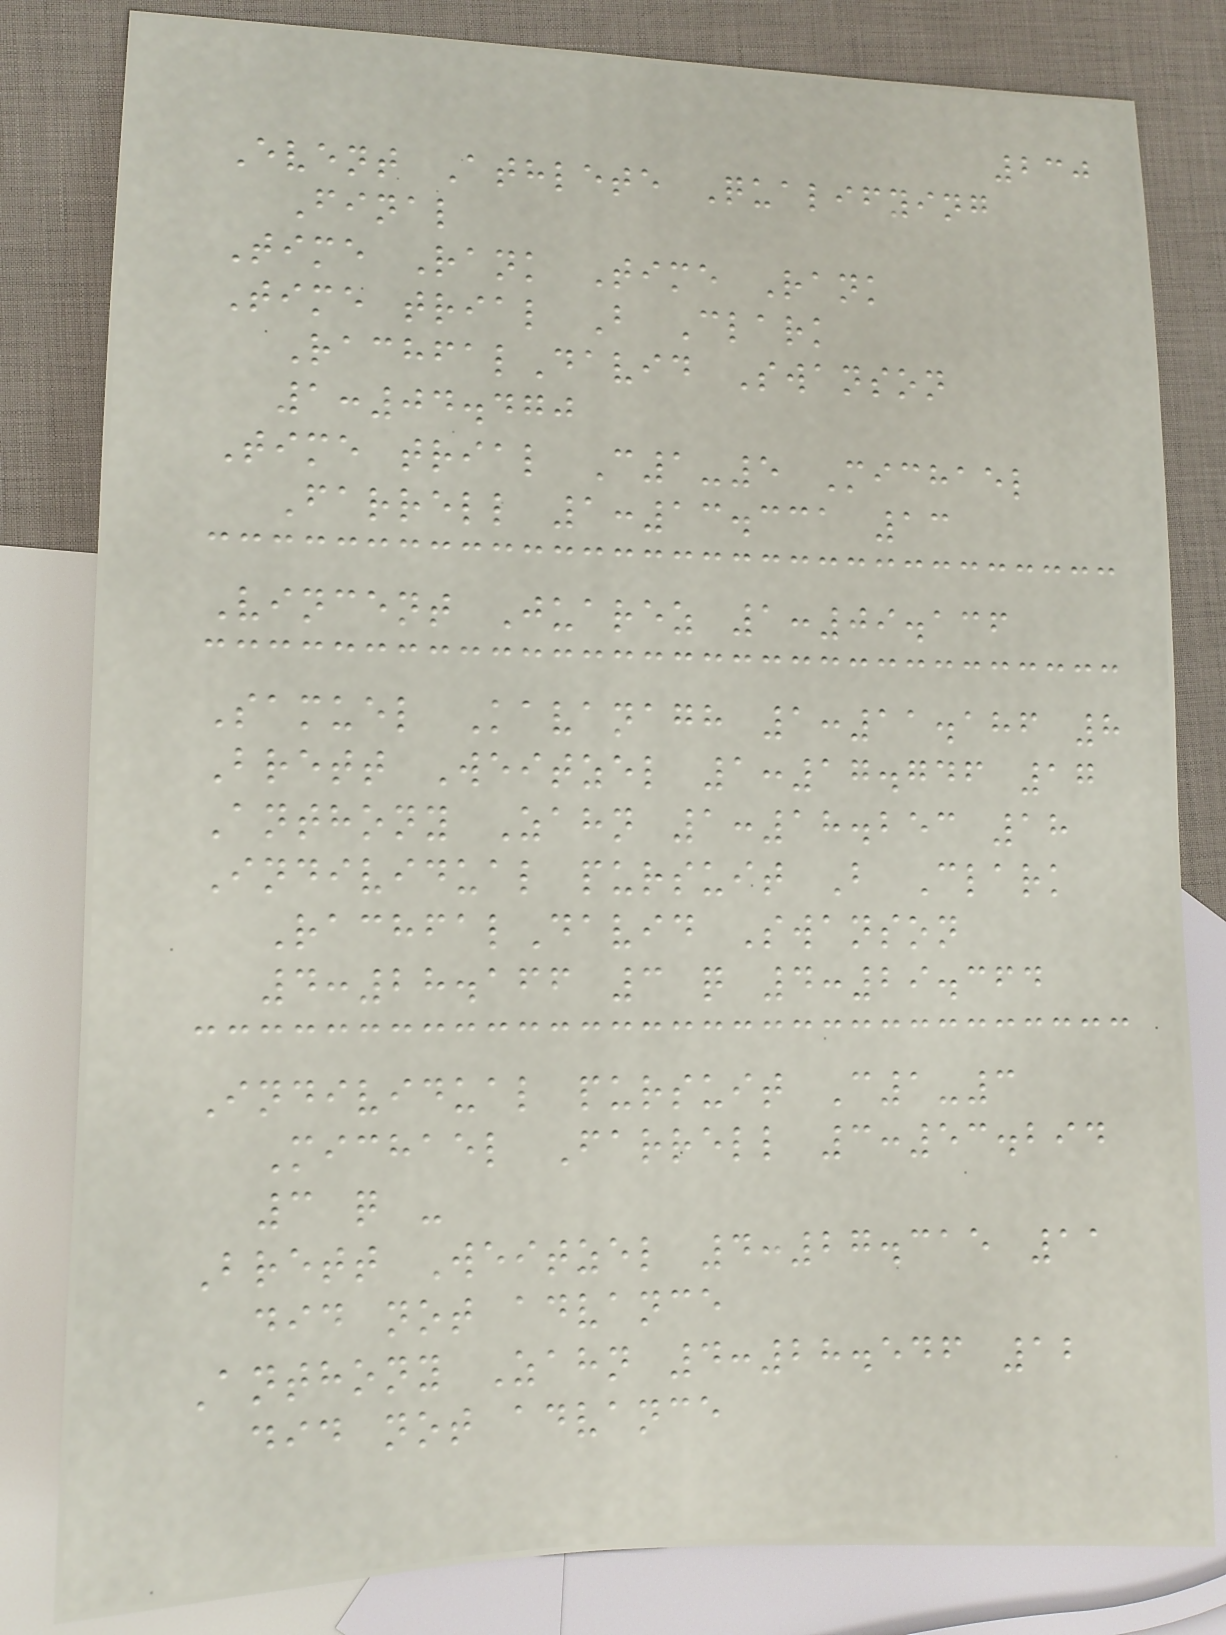230
Event Athlete Qualifying
Final
Time Rank Time Rank
Time trial B Clark
RachfalDavid Swanson
1:04.470
Time trial C1-5 Michael
Farrell 1:13.331 13
Vincent Juarez 1:09.136
Samuel Kavanagh 1:11.186 8
Brett Weitzel 1:17.746 17
Anthony Zahn 1:18.253 18
Individual pursuit B Clark
RachfalDavid Swanson
4:28.166 3 q 4:29.364
Individual pursuit C1-3
Michael Farrell 3:53.294
3 q -
Brett Weitzel 4:27.315 11
did not advance
Anthony Zahn 4:28.546 12
did not advance
